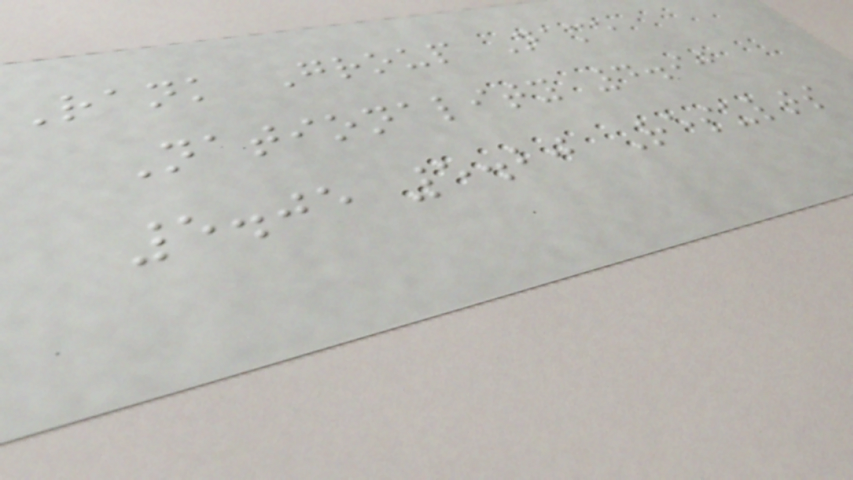Rank Group Name
Nationality 4.90
5.05 5.20 Results
